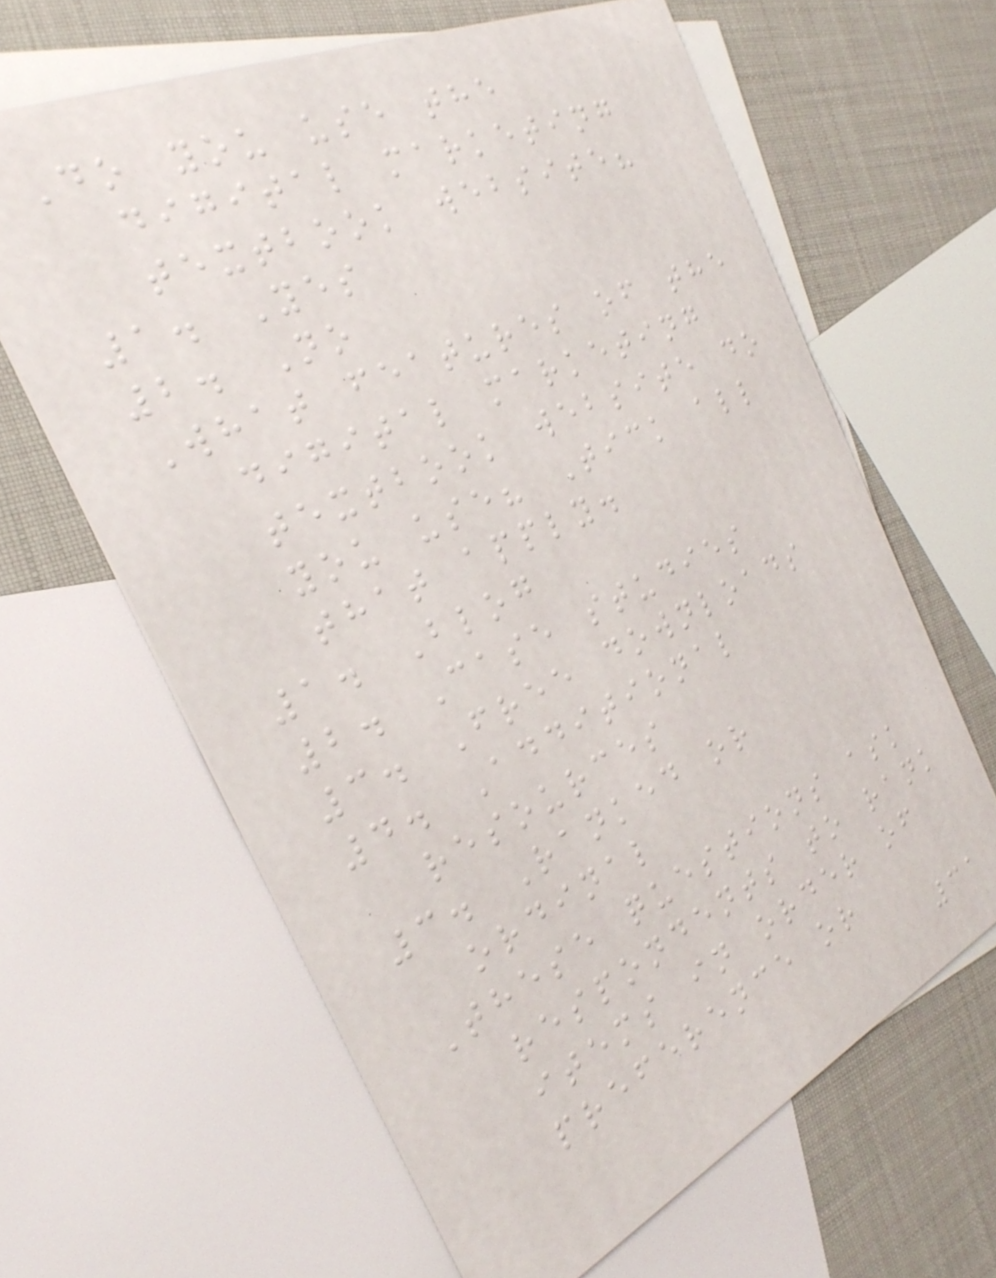Do you use the
digital marketing
textbook website?
1. Yes
2. No
What features of the
digital marketing
textbook website do
you use? Tick all
that apply.
1. Blog
2. Case studies
3. Free downloads
4. Additional
resources
3. Ranked or
ordinal
These questions ask
respondents to rank
items in order of
preference or
31
